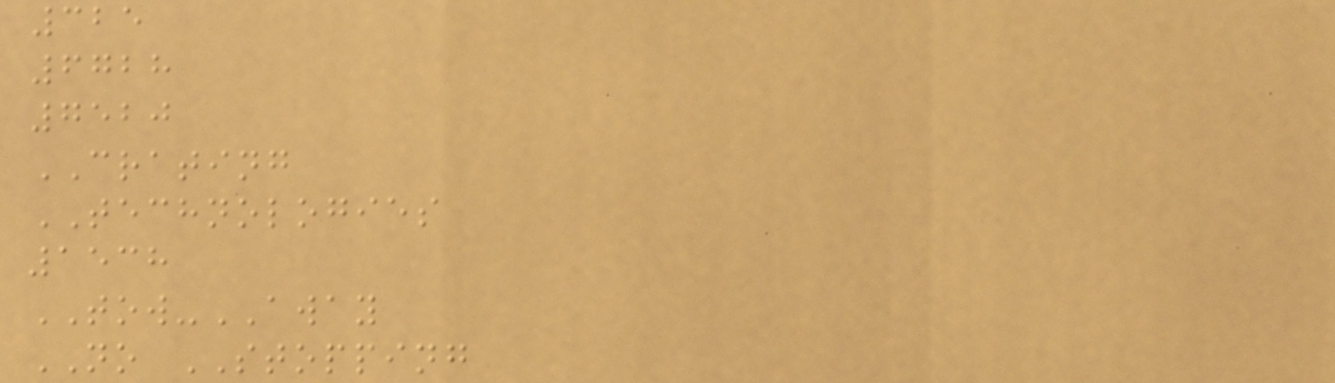325
6728
7520
CRATING
TECHNOLOGIES
1538
TOW-AWAY
NO STOPPING
